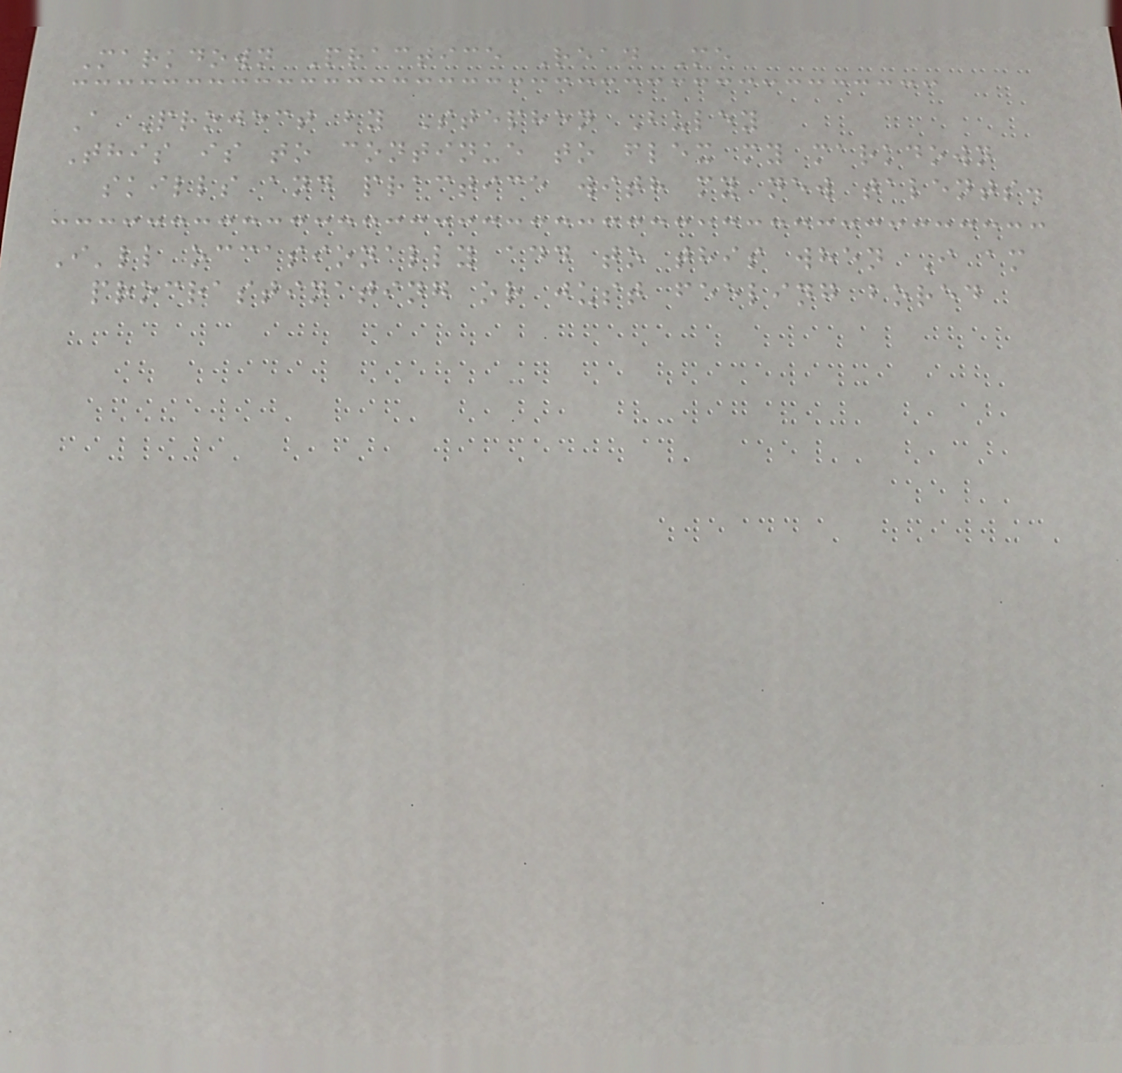Markdown Practice Read Me
A Project by Stephen Buley
This is to continue to flex my markdown
skills and practice with my new talents.
I'll occasionally add to this when I am
procrastinating or just feeling bored
